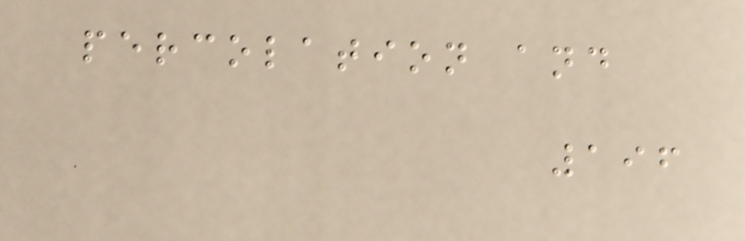percolation and
196
